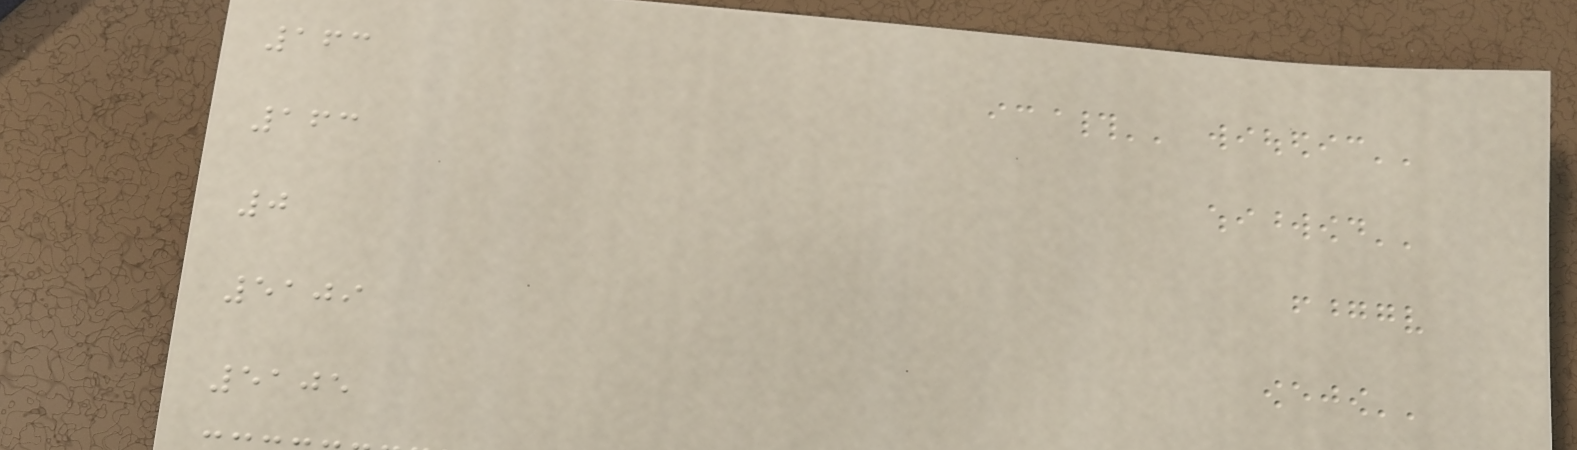163
163
0
5109
5105
